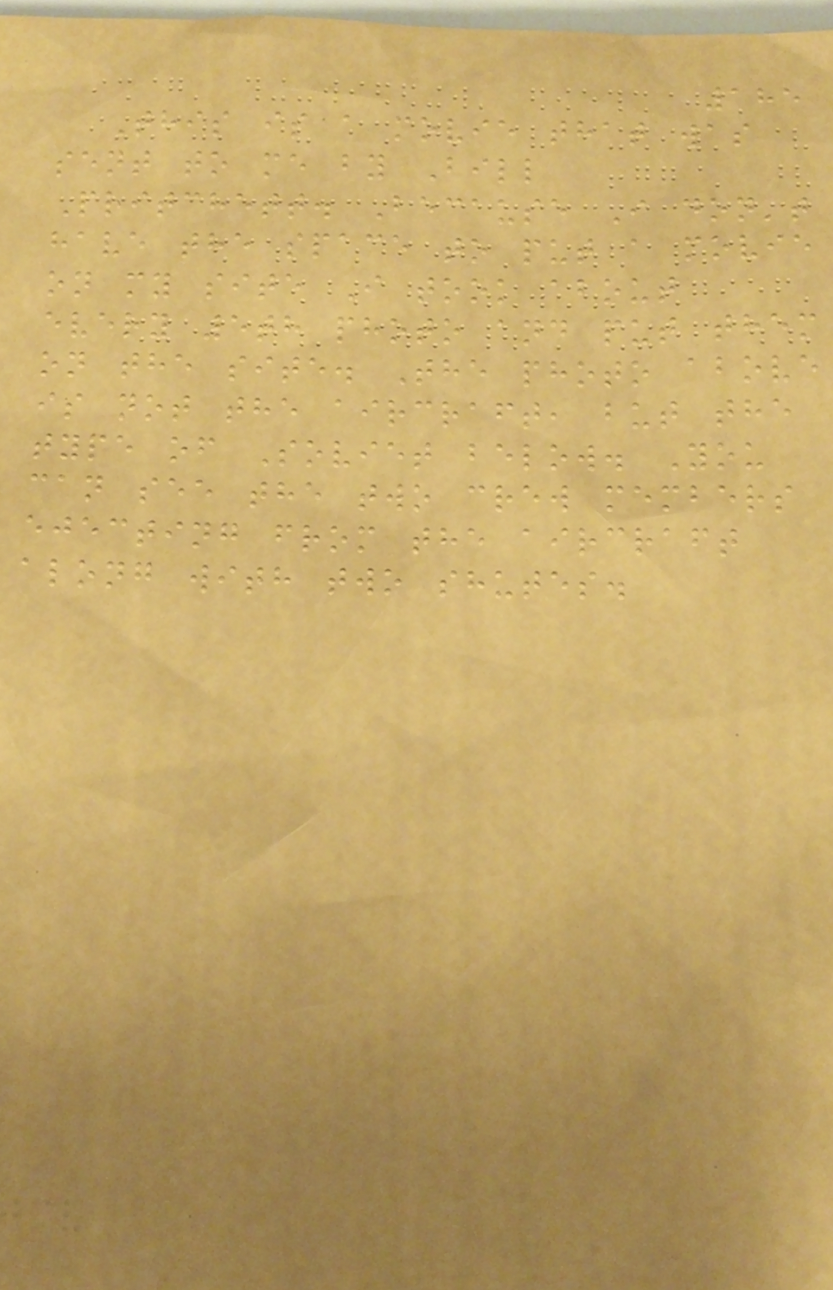185
This is a movie that was
sent to me by Bill
Pritchett. Because I don't
have the space to put a movie
on my site I took about
every 5th photo and put them
on the site. The photo above
is not the aircraft, but the
type of Soviet below. You
can see the two crew members
ejecting from the aircraft
along with two shutes.
